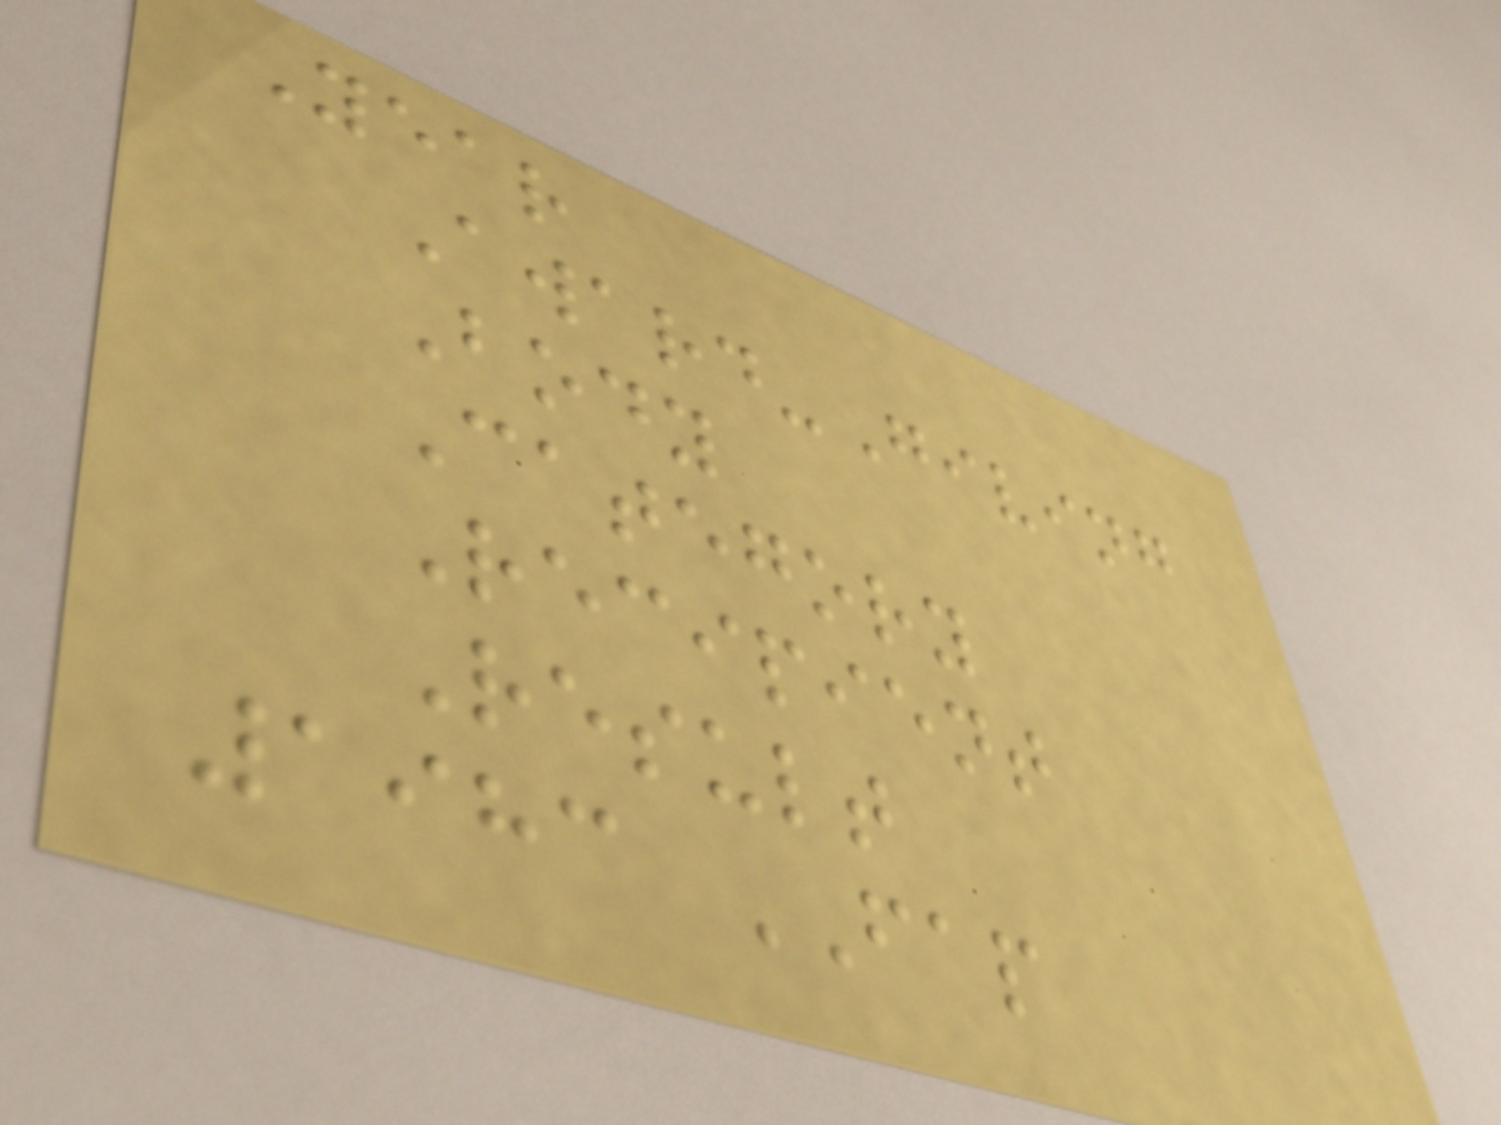Year
Award-Giving
Body
Category
Recipient
Result
1983 FAP
